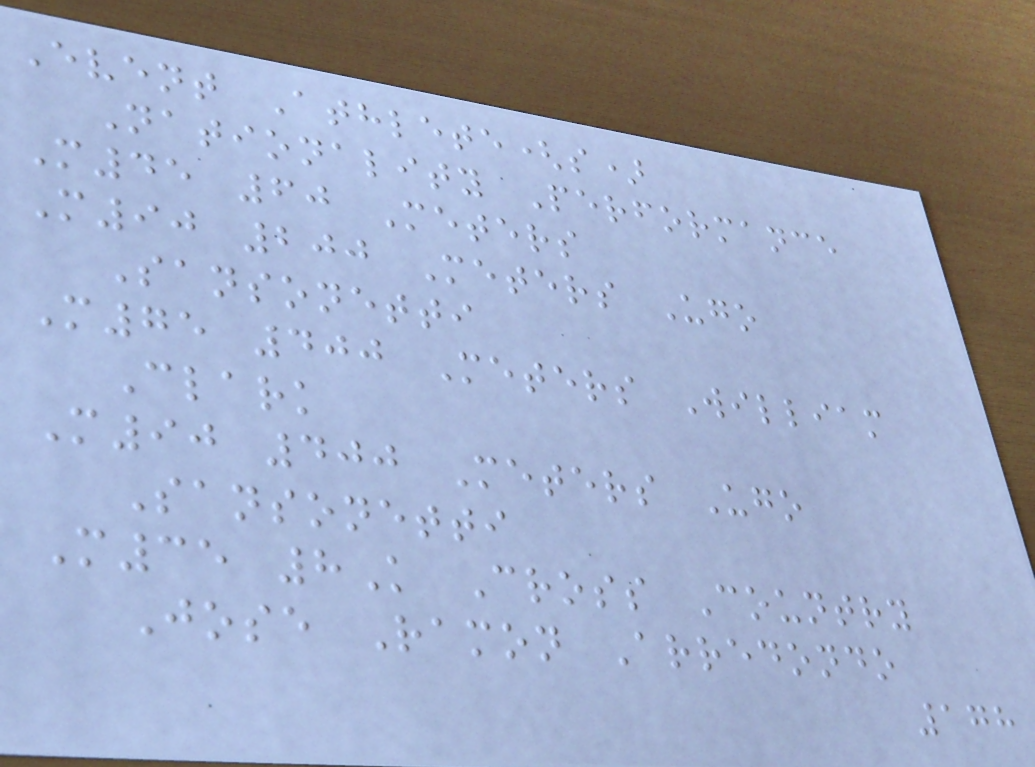Event Athlete(s)
Nationality Performance
M45 60 Meters
M90 200 Meters Ugo
Sansonetti
M75 400 Meters William
Clark
M90 400 Meters Ugo
Sansonetti
M35 8K Cross Country
Jose Ramon Arredondo
178
